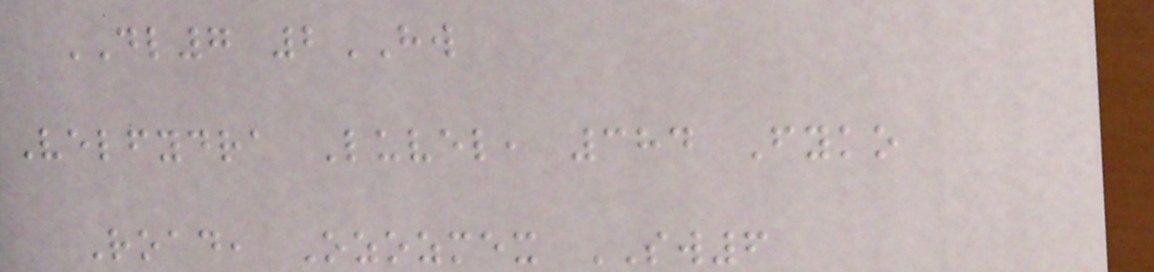DL7 2HW
Velfydra Luvel, 384 Fyko
Road, Ozozmex SW6
